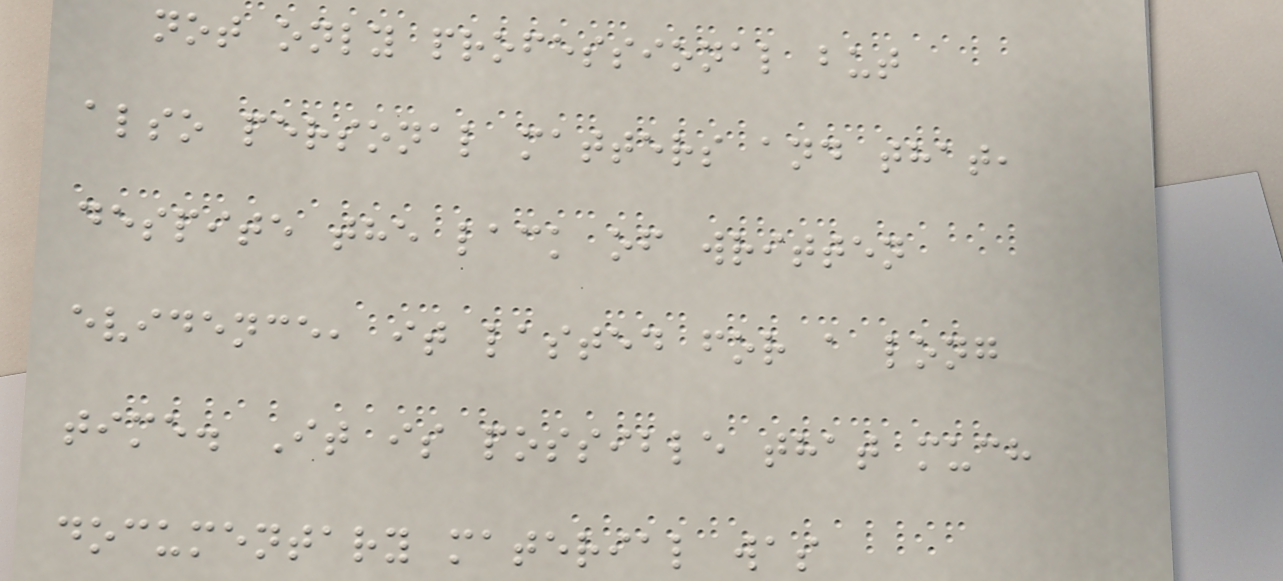not only professional but
also personal matters and that,
despite the lack of written
evidence, it lasted for a long
time. It is possible that much
documentary material was
